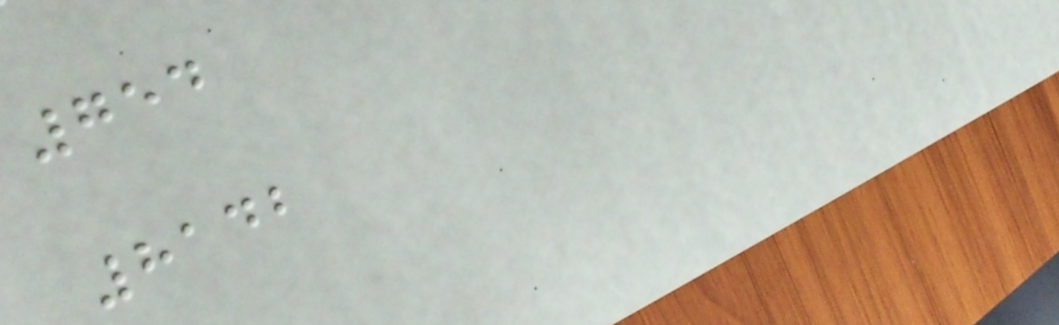754
8142
